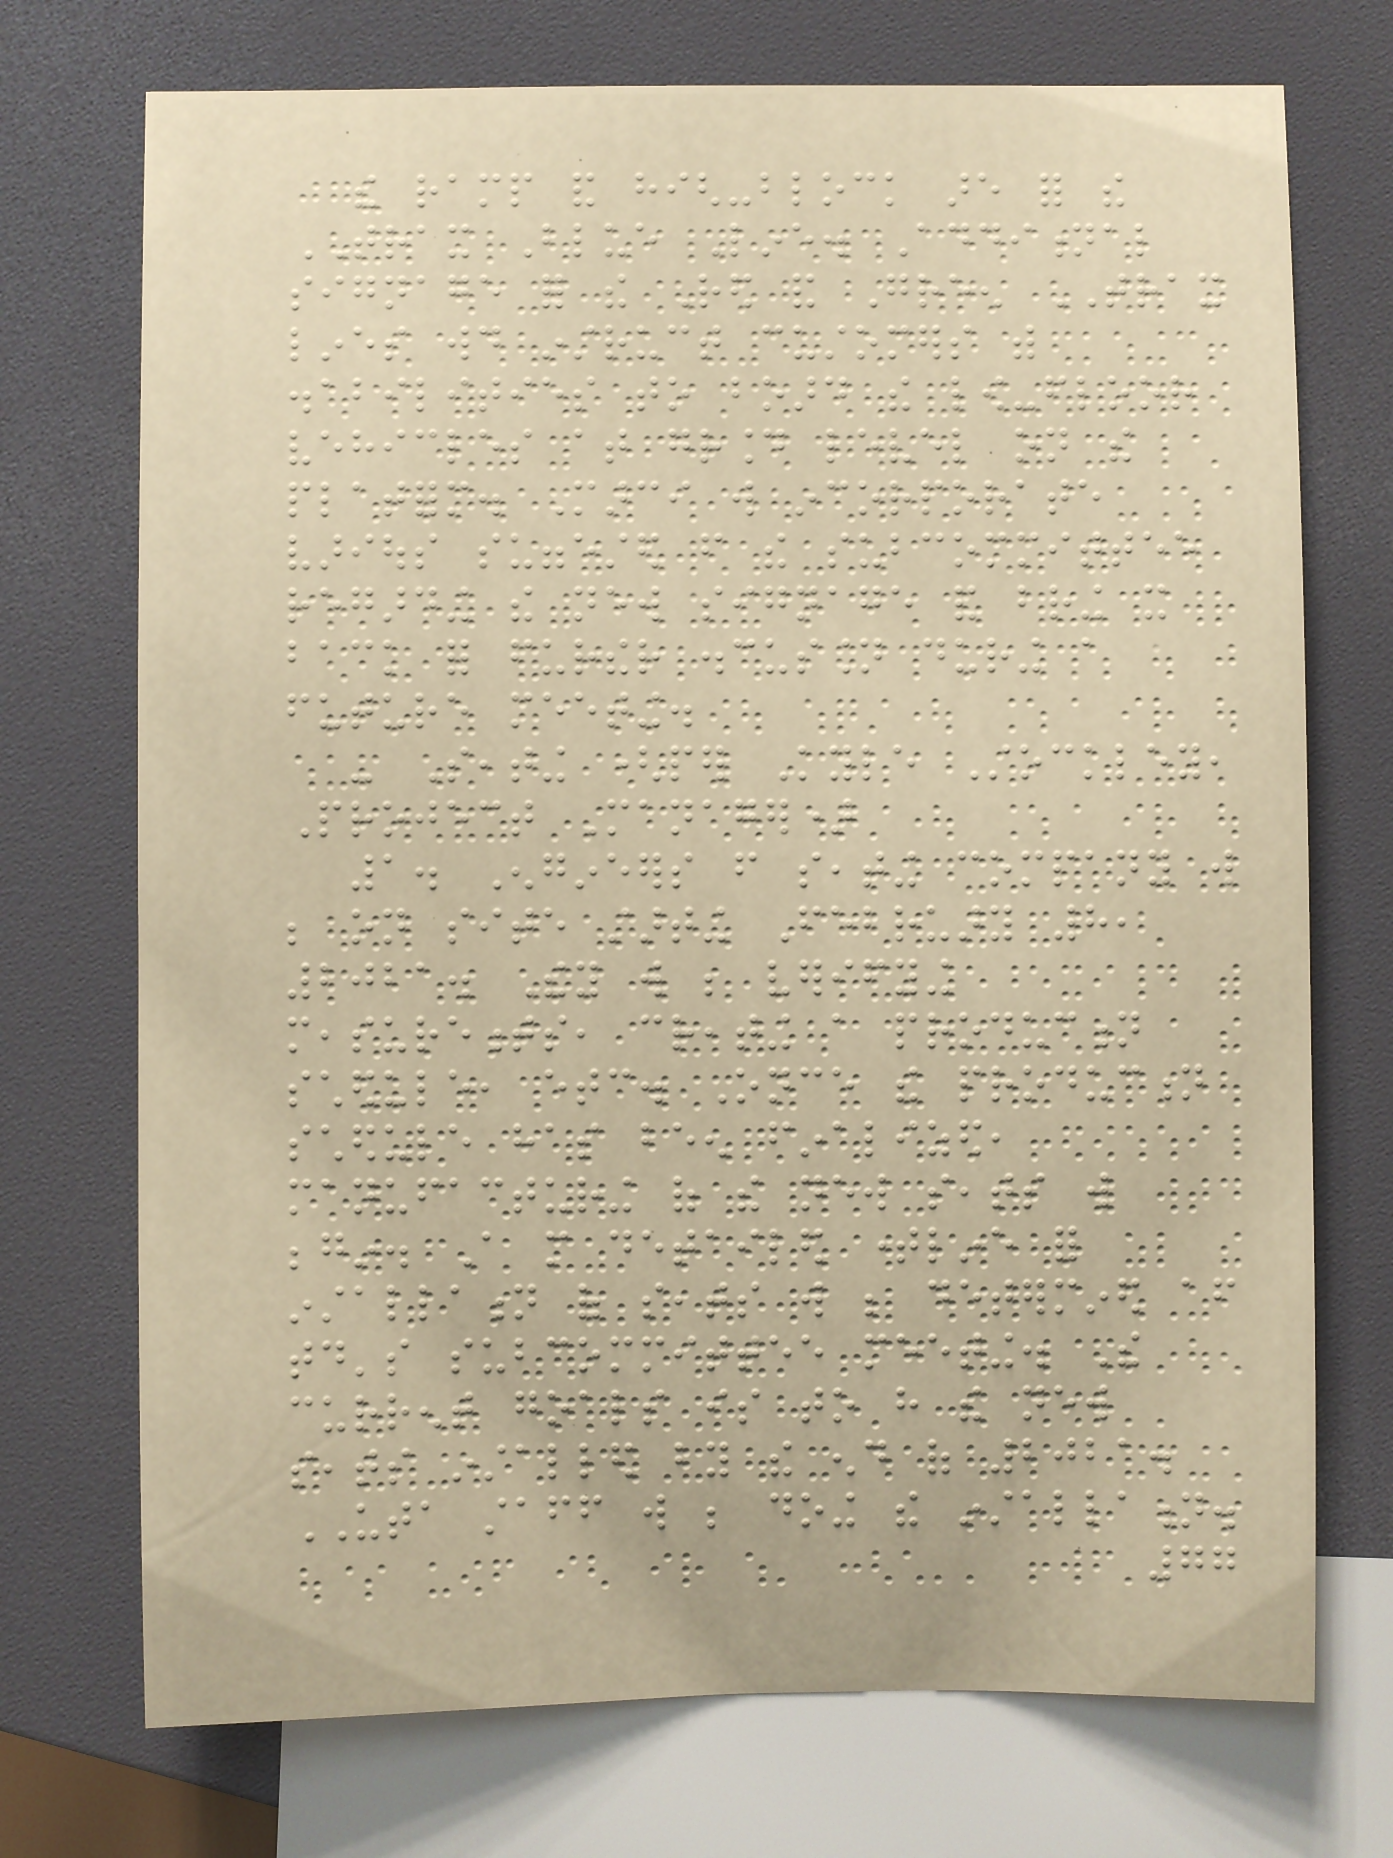the ramp and high-block are for the
TRAX Blue Line. Additional
signage for the Red and Green TRAX
lines would instruct customers with
disabilities to board the low-floor
vehicles at ground level on the
platform. Marci will incorporate
various suggested from the subcommittee
regarding the new signage and bring it
back for further discussion during a
future meeting.
- Seating (per Kyle Stockley,
Project Manager)
1. Engineers from seating company will
be on site starting February 8,
2021. They will be verifying
measurements, creating a production
schedule, etc. Once the production
schedule has been finalized,
manufacturing of the new seats will
begin. A more detailed timeline for
installation of seats will be determined after
today's subcommittee meeting. The
current goals is to have the new
seats installed by the end of 2021.
UTA staff will be doing the installation.
77
